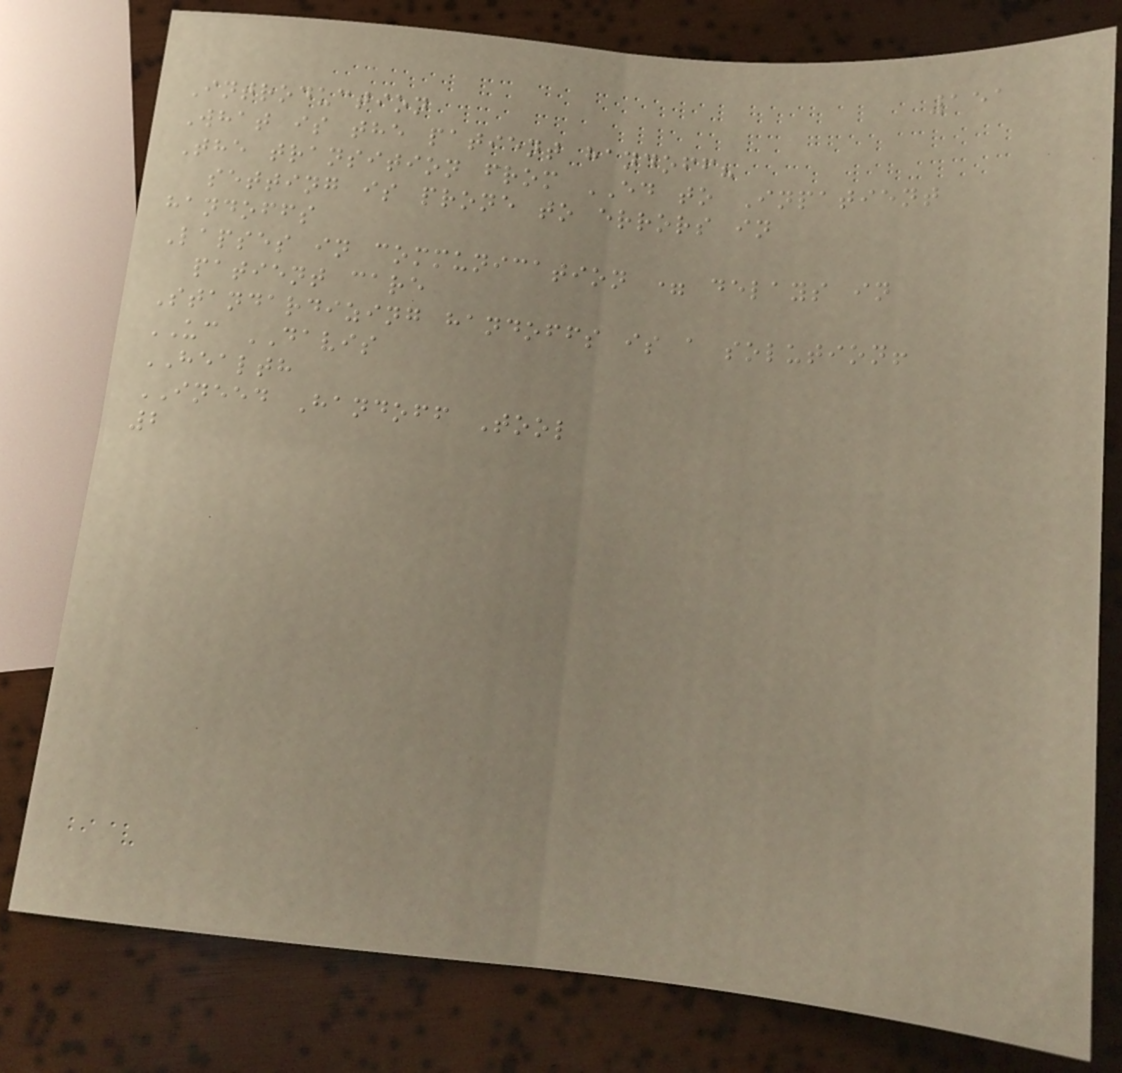151
Introduction
What is the patient handoff?
The transition from ED to Inpatient
setting is prone to errors in
handoffs
Lapses in communication = delays in
patient care
Standardizing handoffs is a solution!
UC DAVIS
HEALTH
INEED Handoff Tool
2
